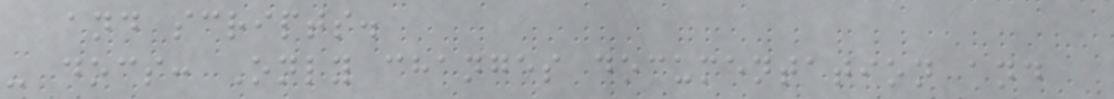and scripts.
- docs: Only changes documentation and
